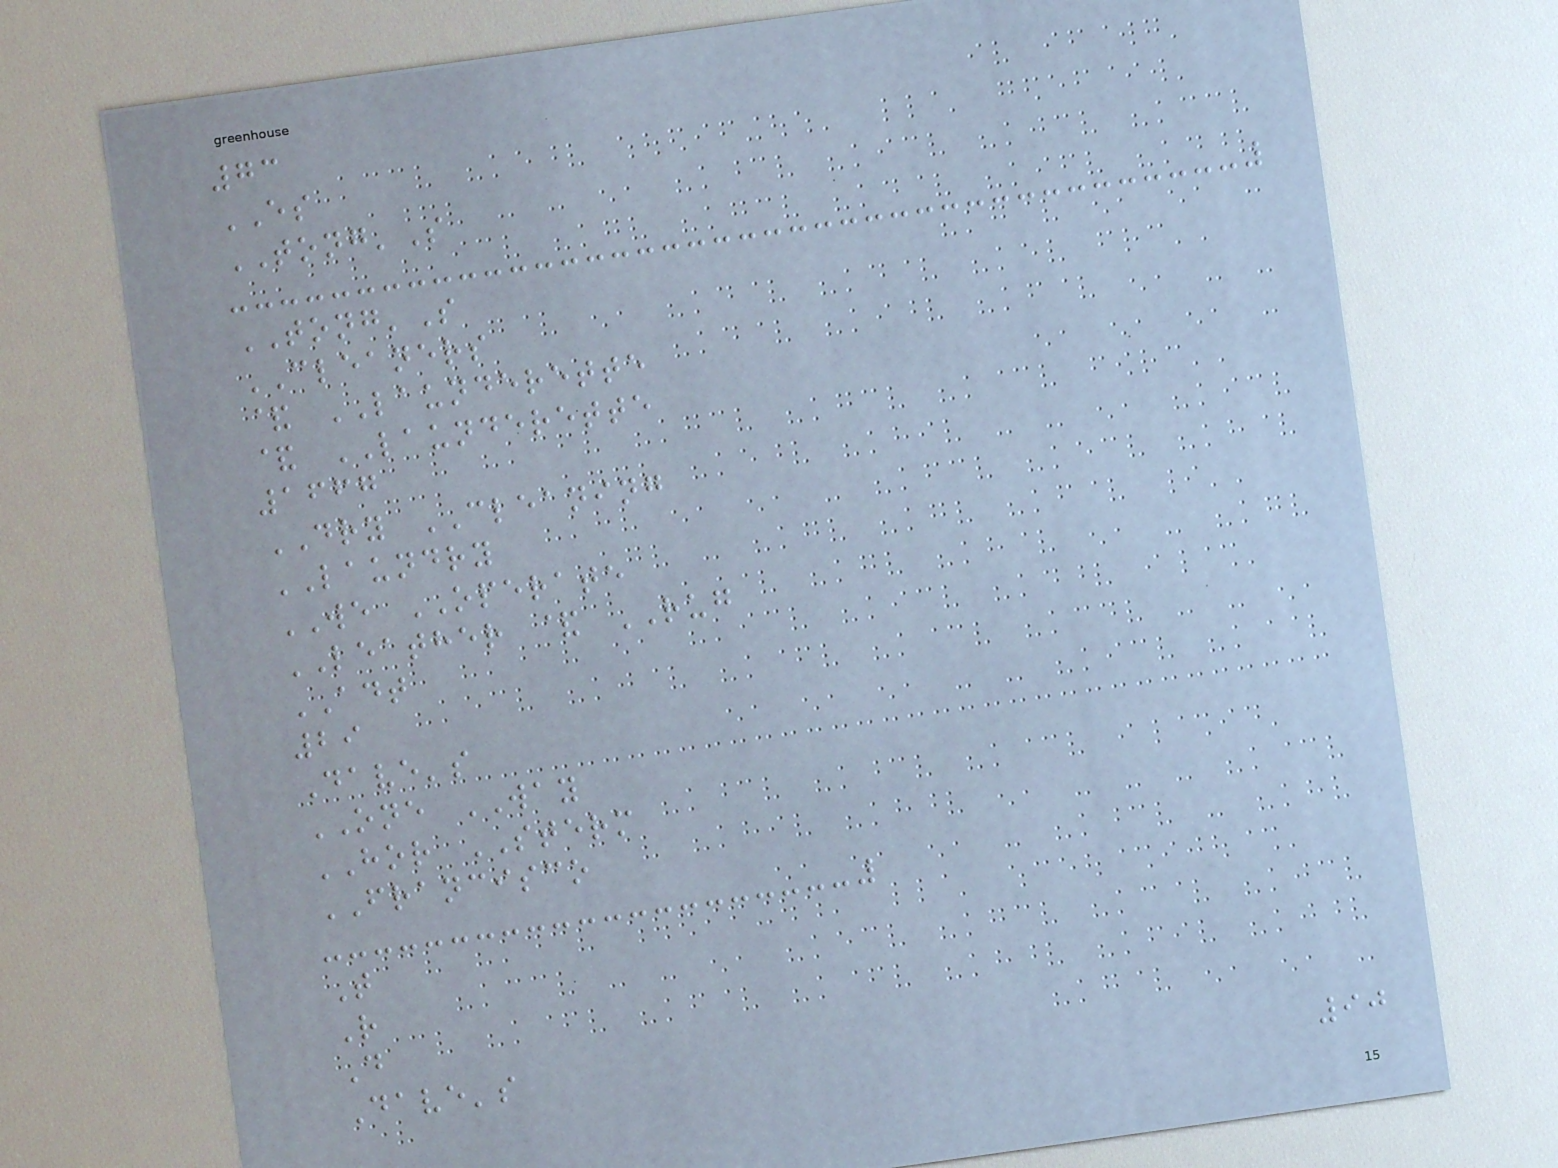73
ES
TONG'S
TONG'S
CLEANERS
& LAUNDERETTE
& LAUNDERETTE
1667
DRY CLEANING
LAUNDRY
WE OPERATE
LEATHER & RUG
ADT
29
Dave's
ONE WAY
HOR STERM
FRANCISCO
T
R
D
Dave's
90
